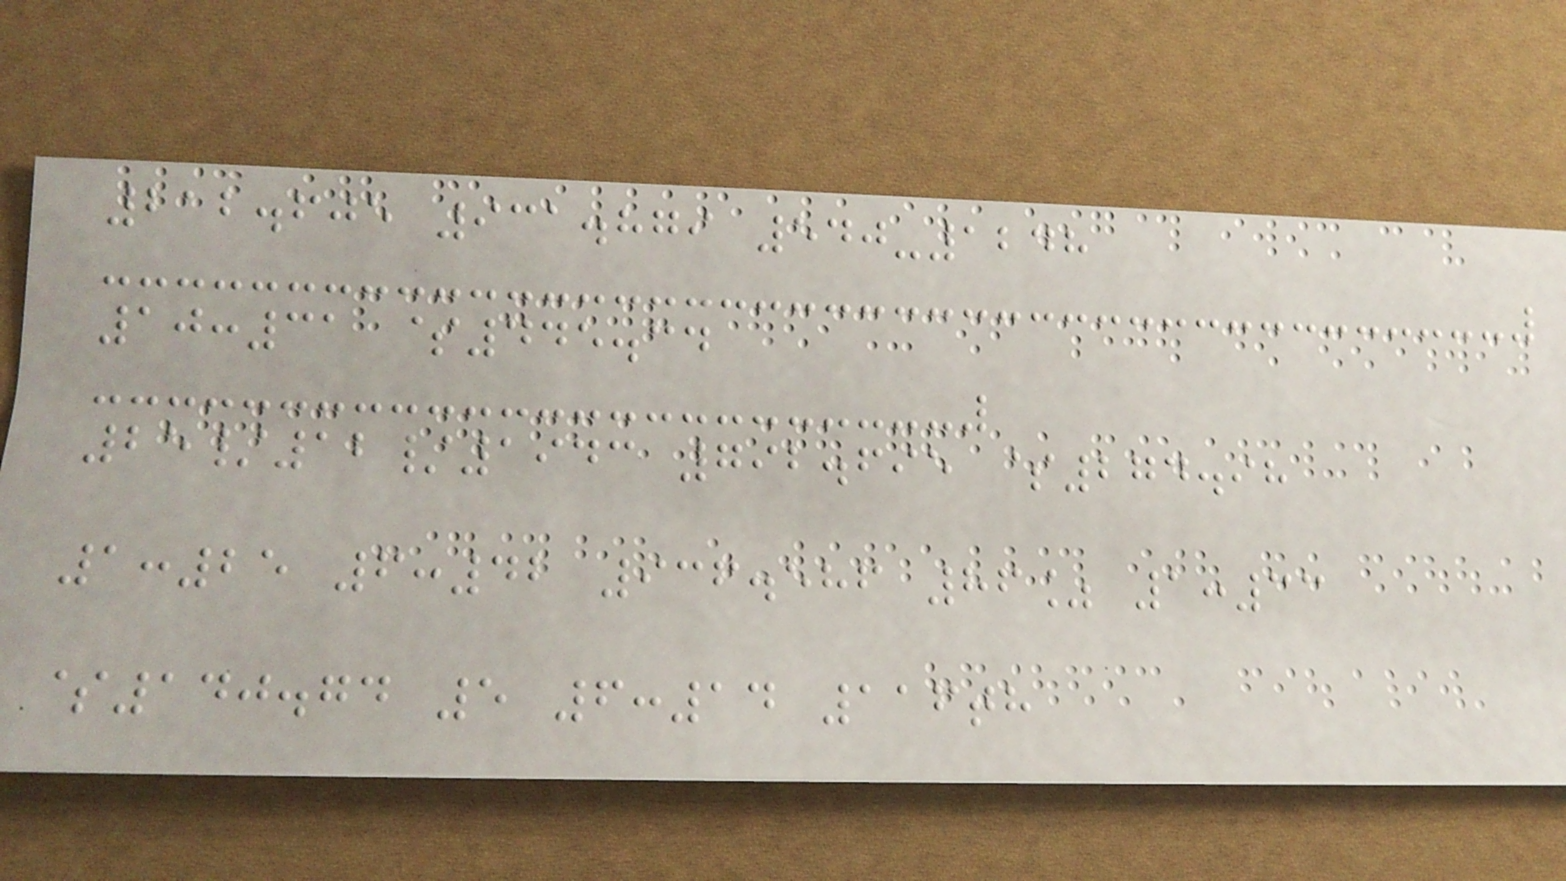212.605 931.879 540-1248
10:31 $445.34
25/12/1943 792.695 $274.98
1:25 6:42 936.586 86% 1:33
$140.74 5 6:14 116th
